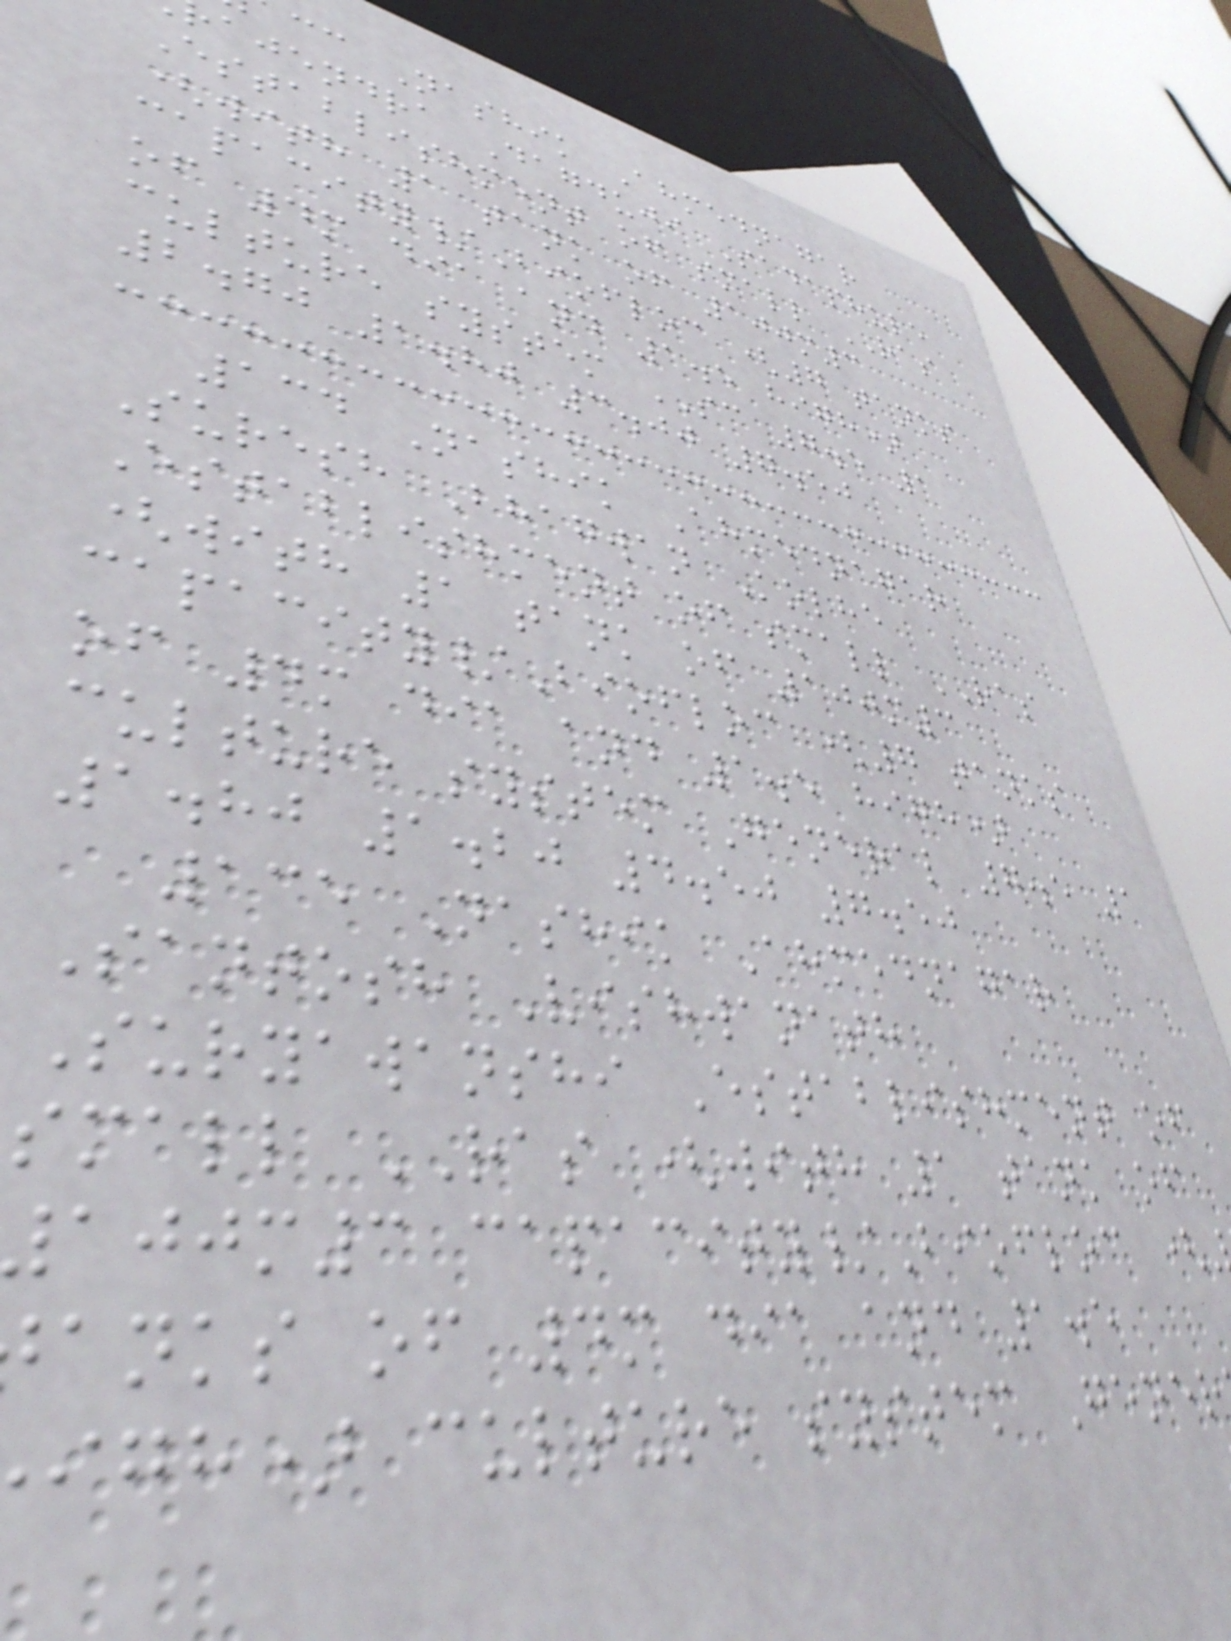cc Nashik Ahmednagar
ajendra Dagduji Sadaphule
Establishment of small RAS
(with 1 tank of 100m3
capacity/Biofloc (7 tanks
of 4m dia and 1.5 high)
culture system SC 7.5 1
2.70 1.80 3.00 7.50
134 Nashik Ahmednagar
Suresh Bhagwan Kolhe
Establishment of small RAS
(with 1 tank of 100m3
capacity/Biofloc (7 tanks
of 4m dia and 1.5 high)
culture system General 7.5 1
1.80 1.20 4.50 7.50
135 Nashik Ahmednagar
Santosh Vishwanath
Suryawanshi Establishment of
small RAS (with 1 tank of
m3 capacity/Biofloc (
anks of 4m dia and 1.5
igh) culture system Gener
